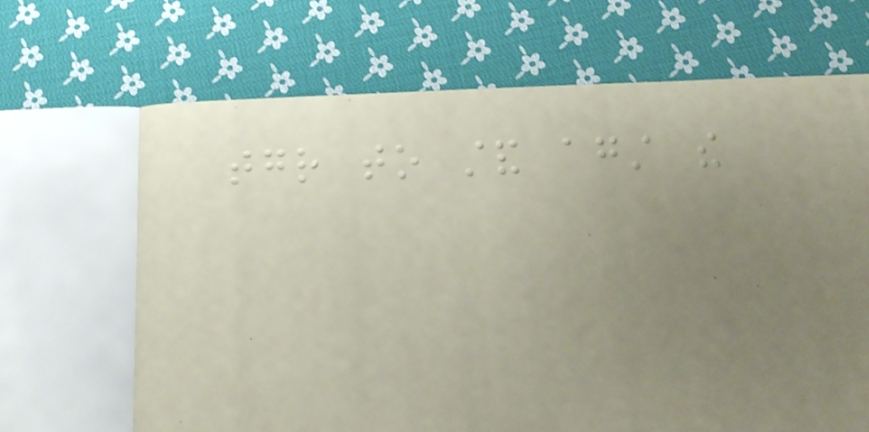together to stand against the
